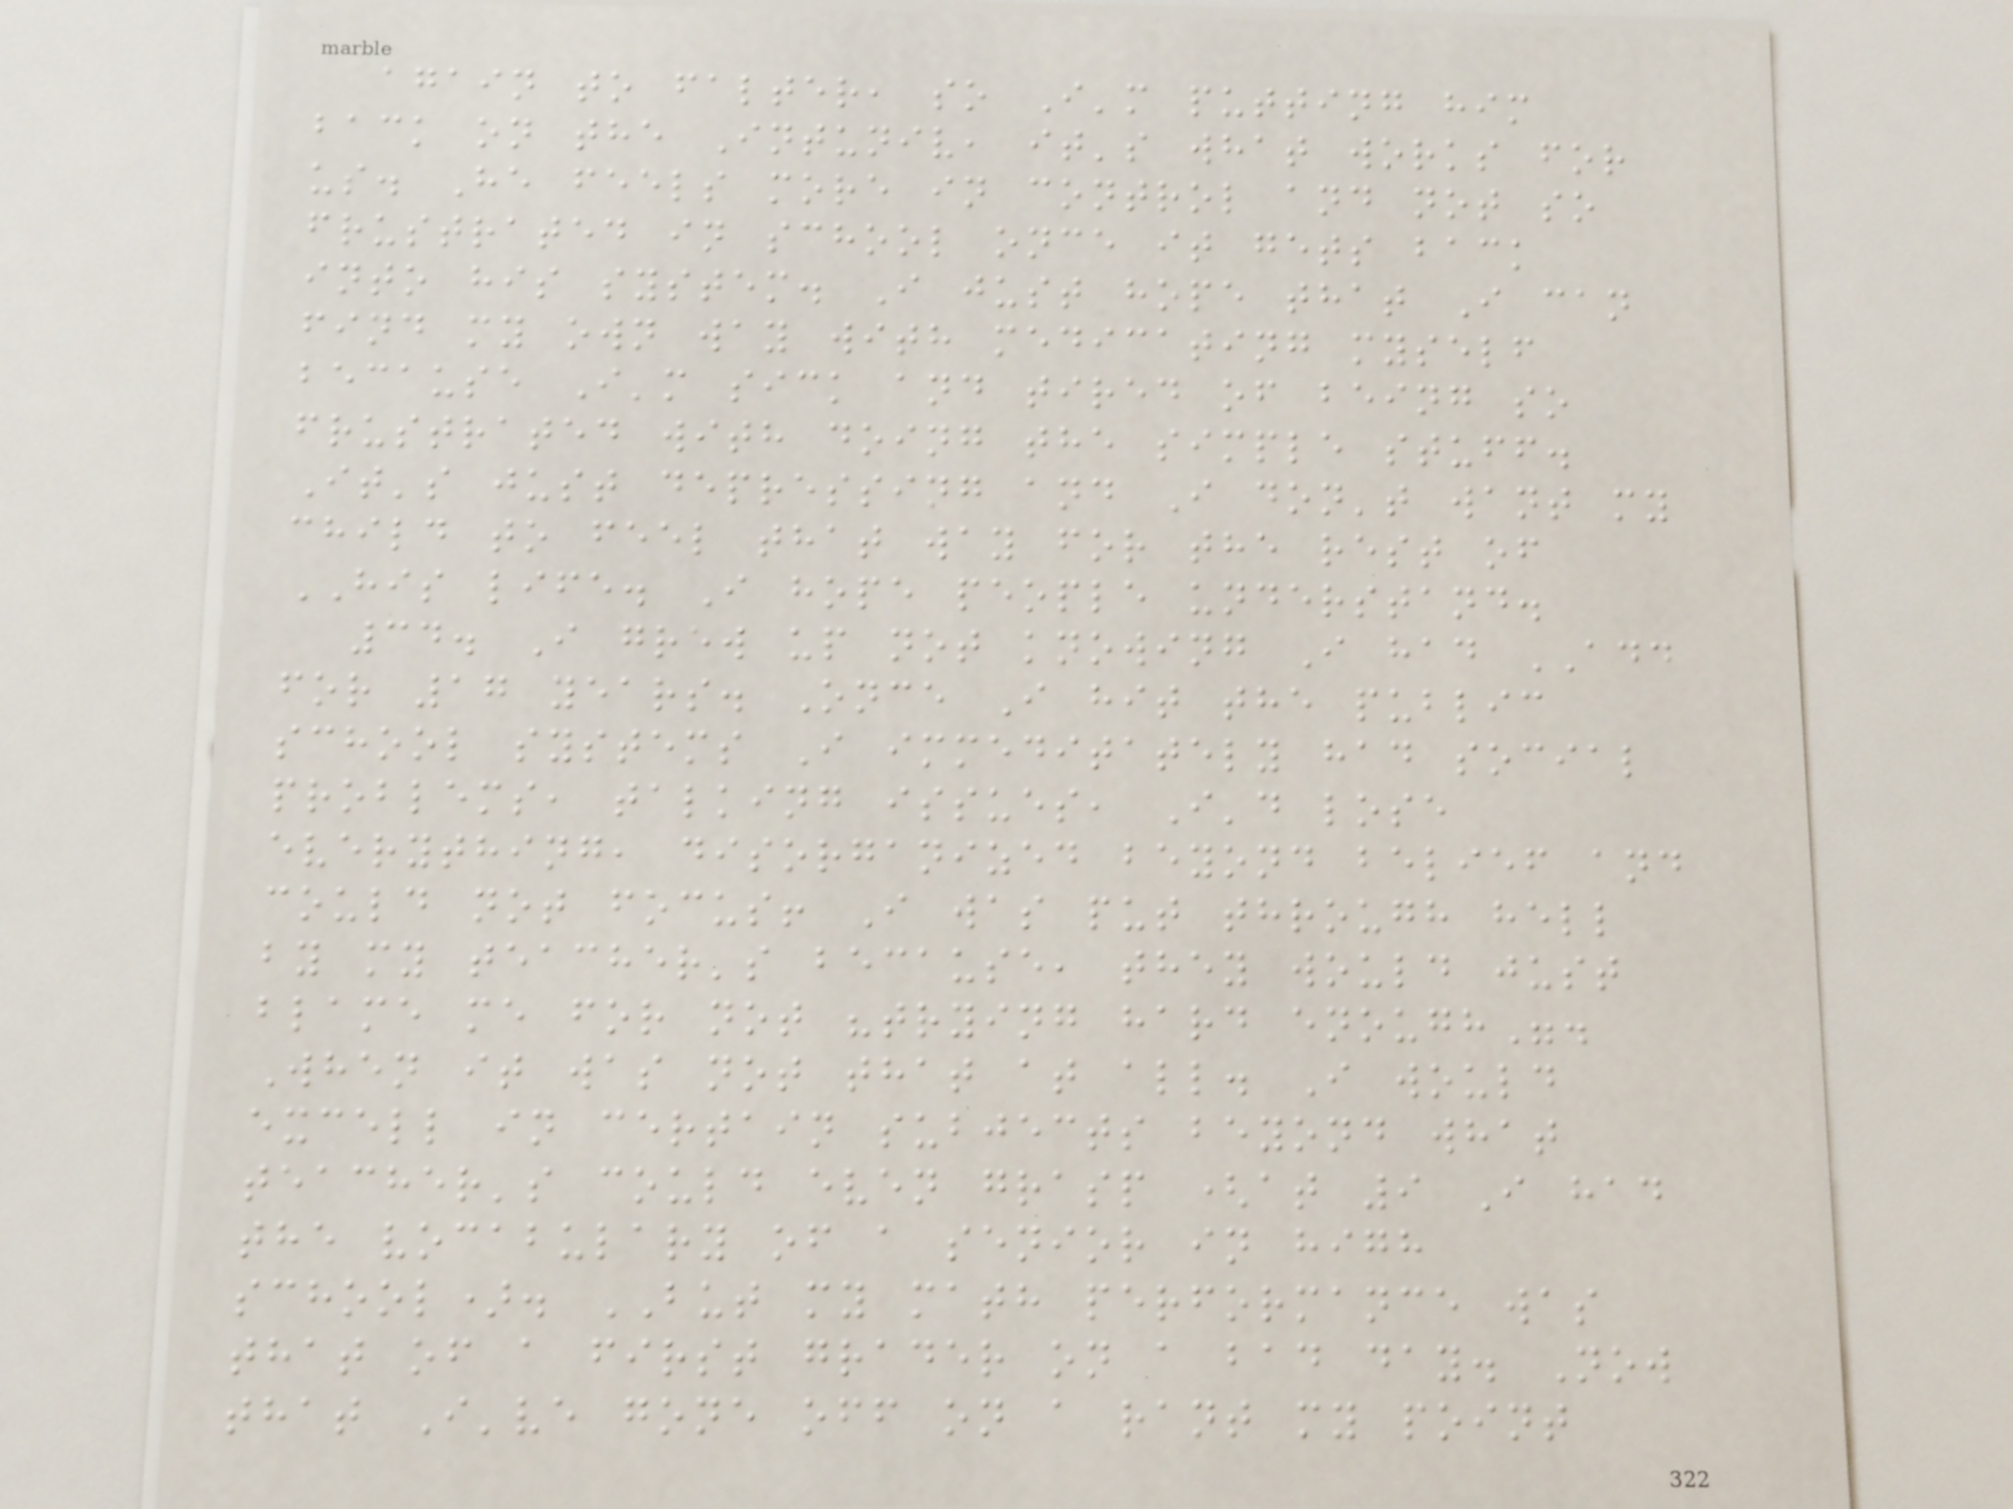again to falter, so I'm putting him
back on the Intuniv, it's what works for
us. He feels more in control and not so
frustrated in school once it gets back
into his system. I just hope that I can
find my own way with medicating myself
because I'm sick and tired of being so
frustrated with doing the simple stuff.
It's just depressing and I don't want my
child to feel that way for the rest of
HIS life. I hope people understand.
34. I grew up not knowing I had ADD
for 17 years. Once I hit the public
school systems I immeditately had social
problems, talking issues, I'd lose
everything, disorganized beyond belief and
could not focus! I was put through hell
by my teacher's because, they would just
blame me for not "trying hard enough".
When it was not that at all. I would
excell in certain subjects beyond what
teacher's could even grasp (at 9 I had
the vocabulary of a senior in high
school). BUT my math performance was
that of a first grader on a bad day. Now
that I've gone off on a rant my point
